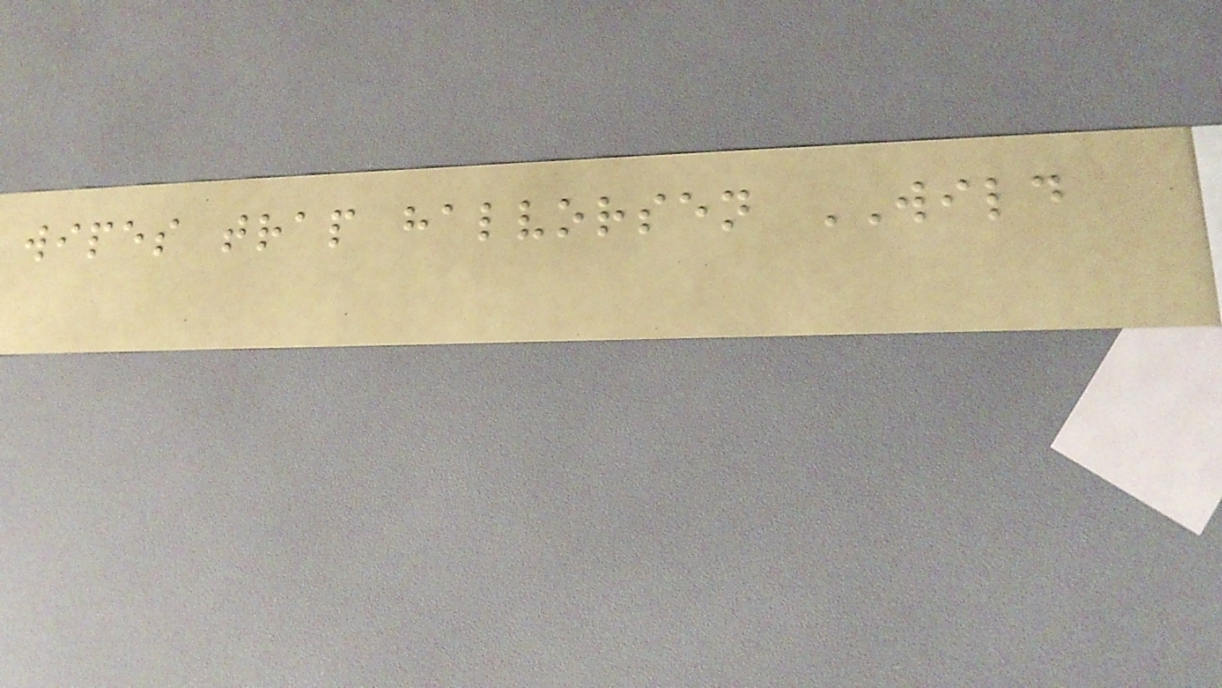wipes trap halvorsen WILD
